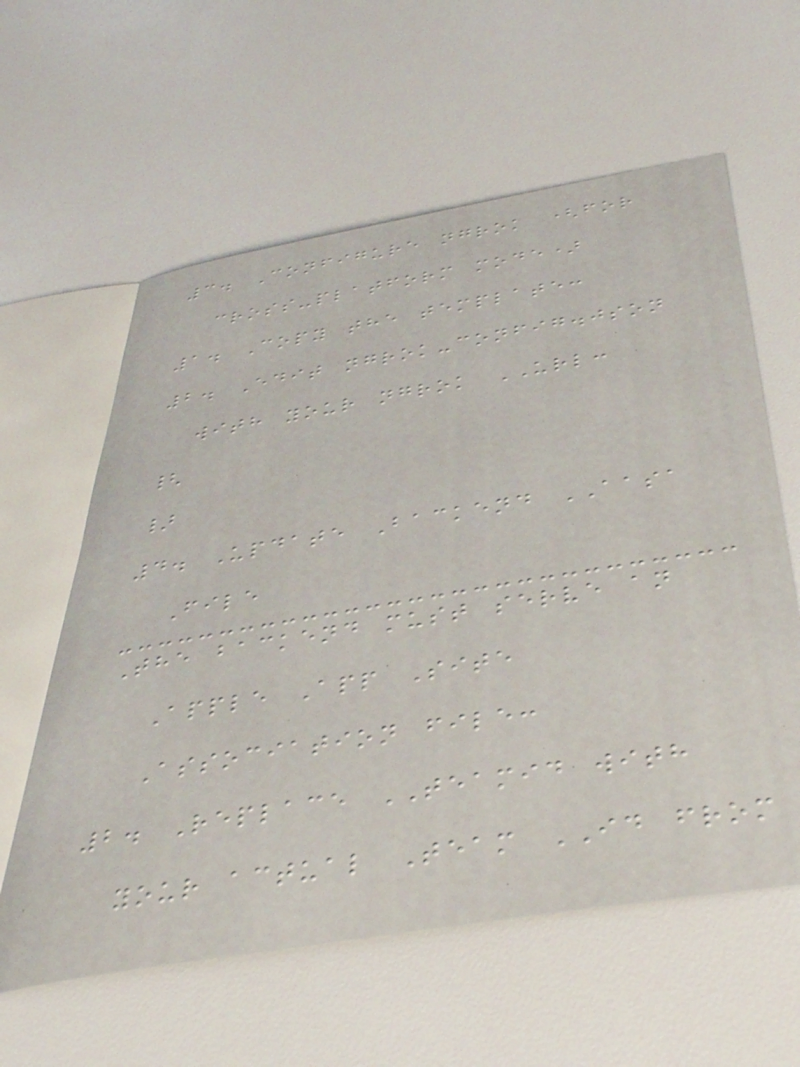3. Configure ngrok (for
cross-platform mode)
1. Copy the template:
2. Edit ngrok-config.json
with your ngrok URL:
{
}
4. Update Backend AASA
File
The backend must serve an
Apple App Site
Association file:
2. Replace TEAMID with
your actual Team ID from
